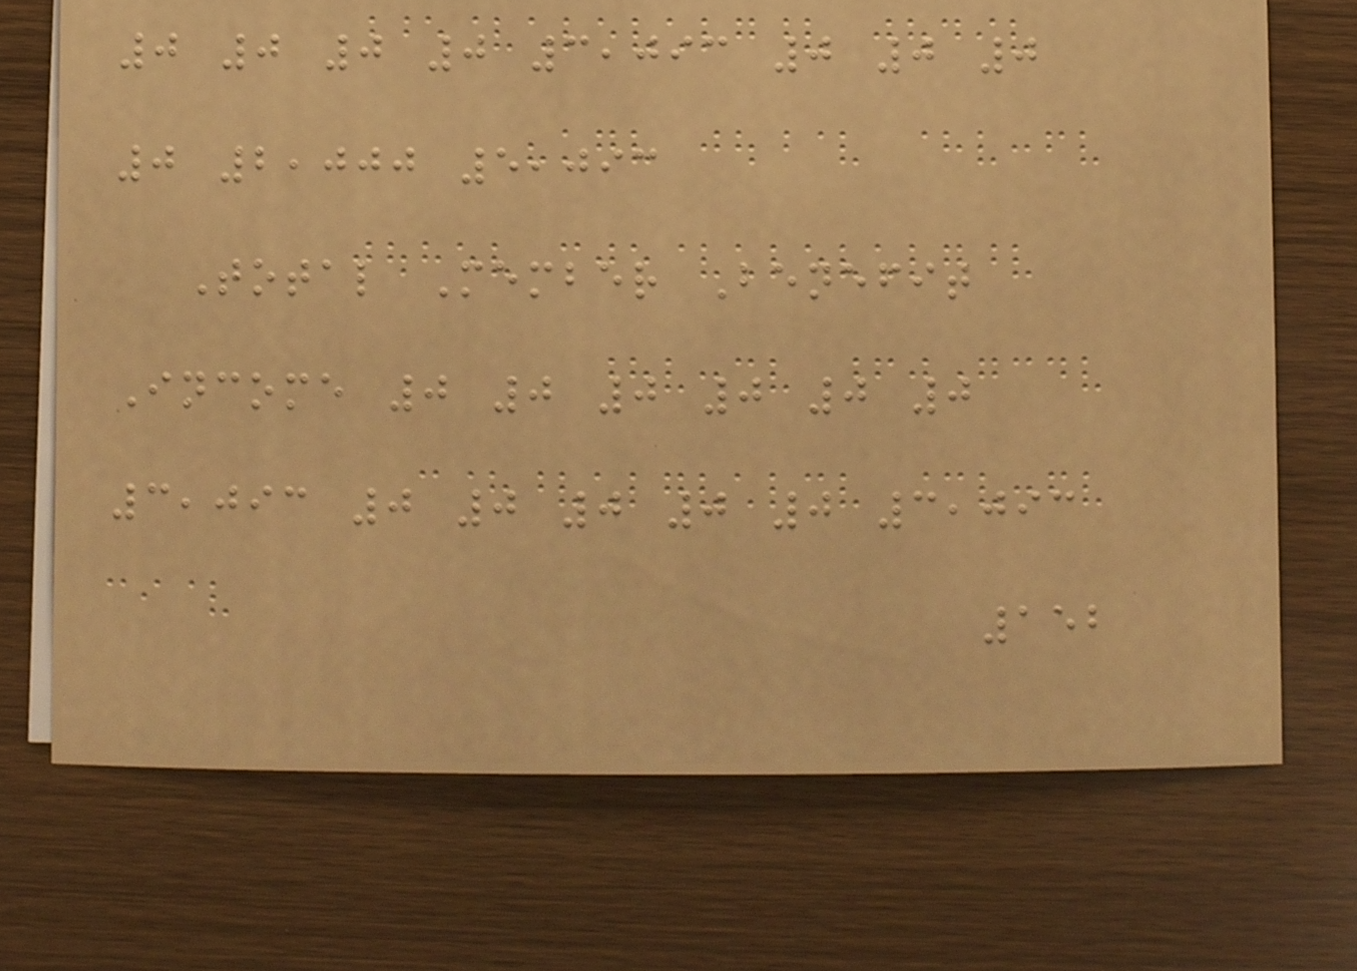0 0 0 0 3,093 0 0 0
0 2,000 5,093
Total Member Benefit
Income 0 0 0 0 0 0
3,093 0 0 0 0 0 3,093
152
